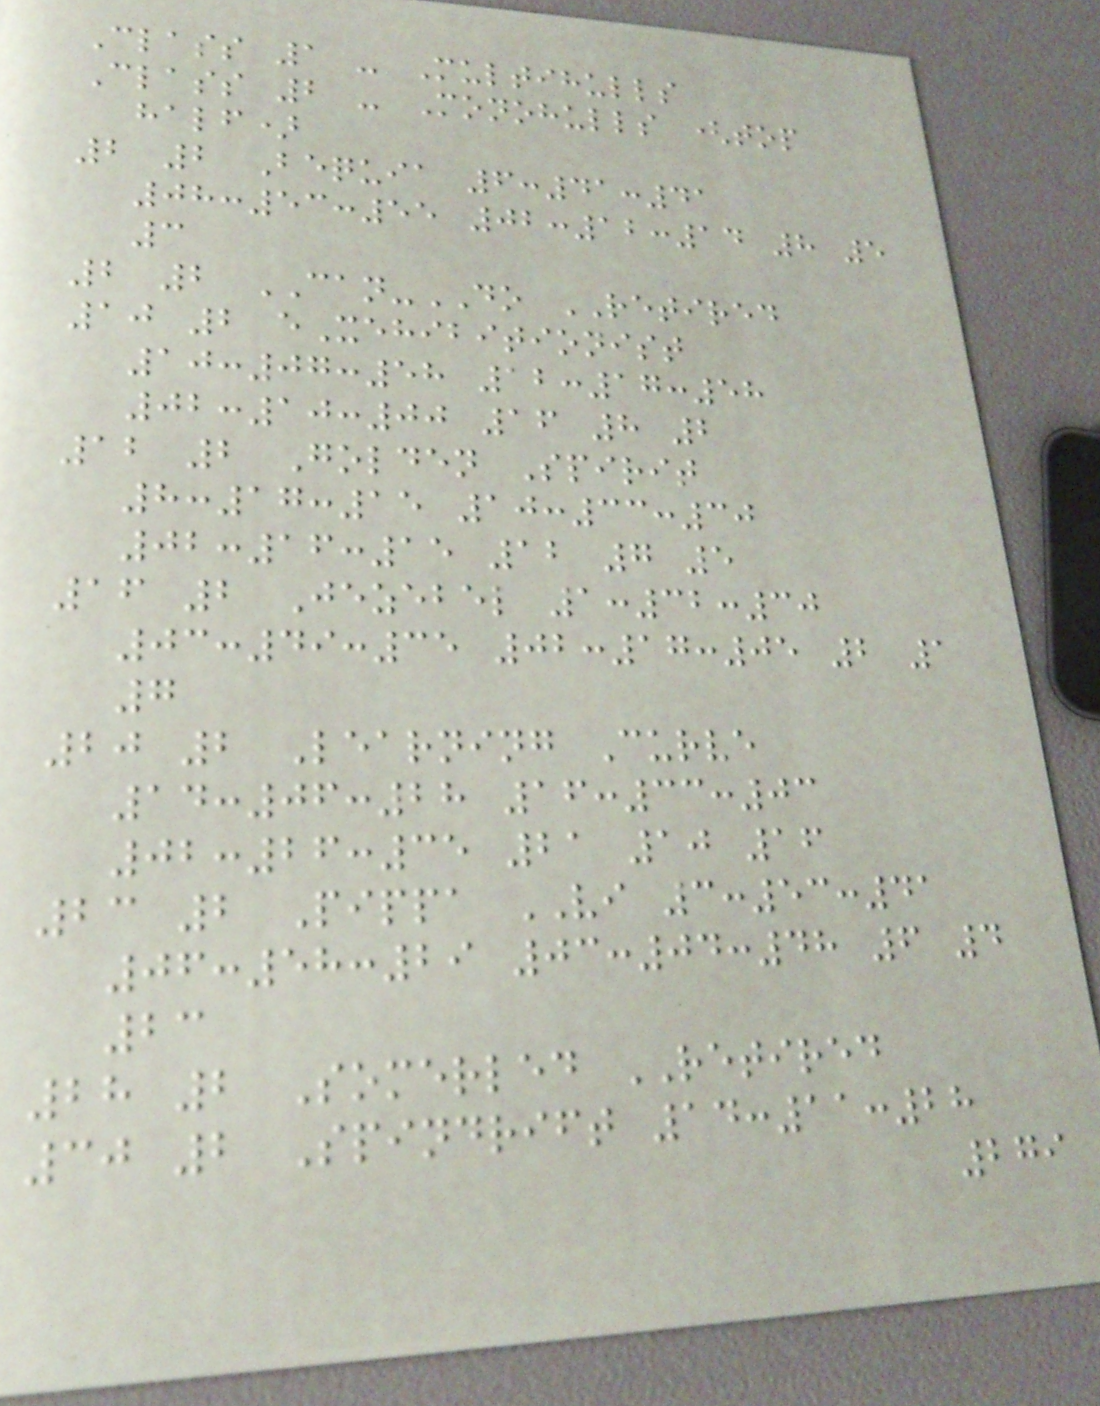Class 1 - Multihulls
Class 2 - Monohulls (top
half)
2 2 Bequia 6:41:41
08:53:55 02:12:14 8 5
3
2 2 CAN-DO RETIRED
10 2 eXehibitionist
10:07:58 12:17:58
02:10:00 16 8 2
12 2 Golden Spirit
8:17:15 10:33:30
02:16:15 12 7 5
16 2 Jezebel 1:32:30
03:49:35 02:17:05 2 1
7
20 2 Learning Curve
14:06:28 16:33:03
02:26:35 21 10 16
23 2 Pippa VI 3:53:41
06:58:29 03:04:48 6 4
23
28 2 Somerled RETIRED
30 2 Spindrift 14:11:28
279
